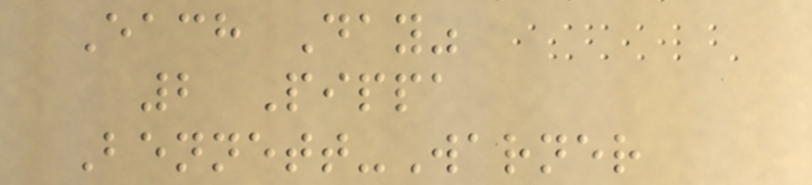Each Day"
2 Pippa
Bennett-Warner
